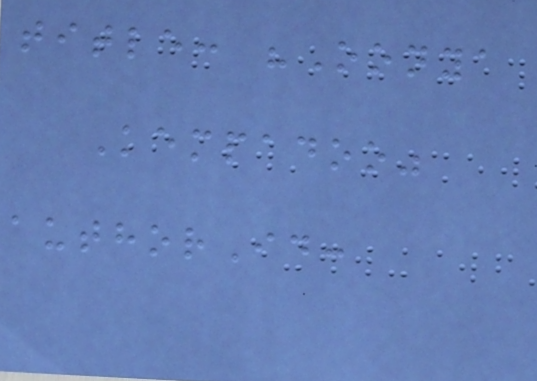title: "Oonya
Kempadoo"
authorId:
